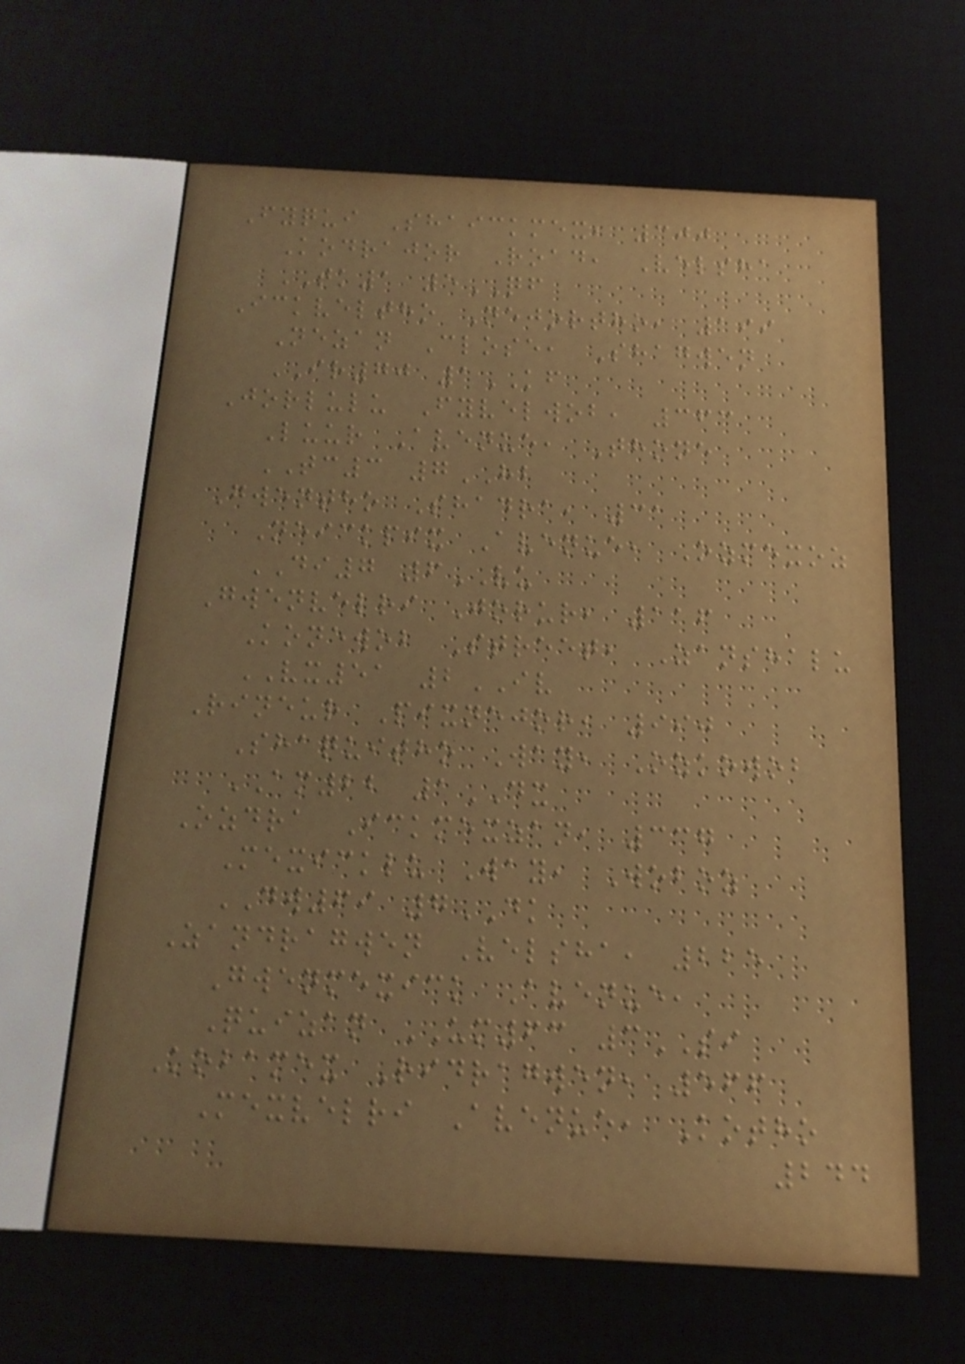Fyqui Shaickmex, 300
Kodrajor Road, Velsha
TK1 5QF
Ickveltho Nejortho, 199
Nezan Close, Shagwen
IR70 1KF
Jorlulu Fyvelwob, 363
Luur Avenue, Thone
TC3 7HB
Gwentho Shadra, 31
Neickpix Avenue, Ozmexoz
DI7 6VU
Gwenvelri Jorur, 116
Konewob Street, Zanshalu
VX51 2IV
Rineur Pixnejor, 990
Shaquitho Way, Ozkowob
AM22 1DX
Ozdra Ickmexzan, 337
Mexicklu Way, Woboz
DW69 7DK
Zandragwen Velsha, 225
Gwenmexick Avenue,
Quizan UM63 3SI
Kobamex Ridragwen, 566
Mexvelri Avenue, Kotho
244
